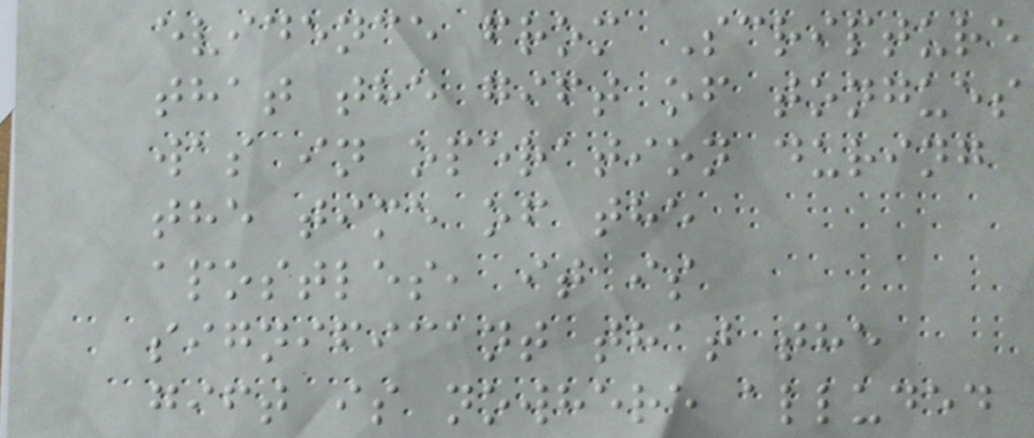evidence from Scripture
that the gift of tongues
was in operation during
the time of the
apostles, it is
significant that the
gift is nowhere alluded
